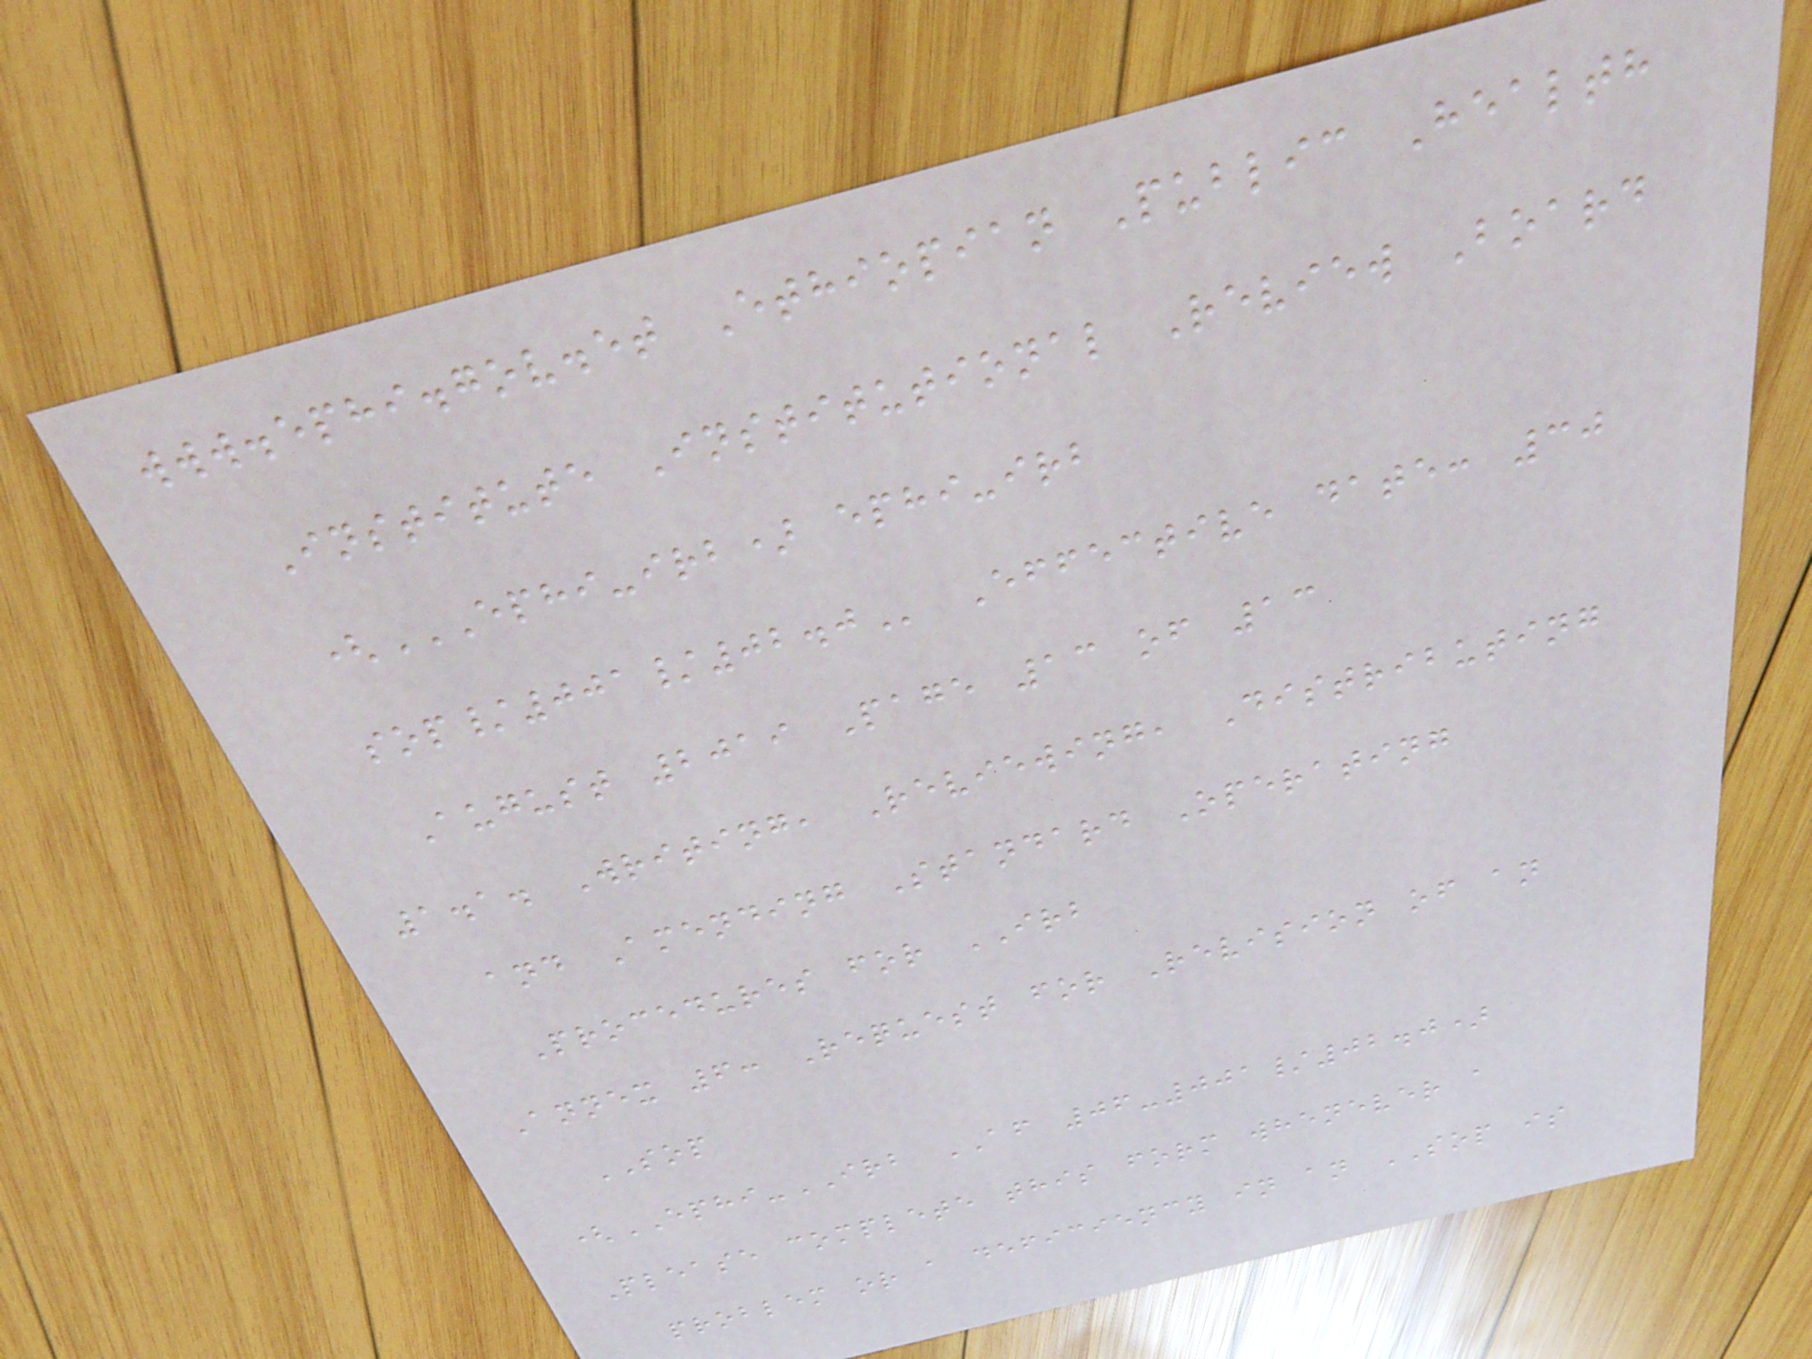www.ephi.gov.et Ethiopian Public Health
Institute Institutional Review Board
(EPHI-IRB) EPHI-IRB
SOP/001/02.0 Effective date: 30
August 2019 Page 13 of 13
1.1. Writing, Reviewing, Distributing
and Amending Standard Operating
Procedures for IRB
Annex 6: Request for Revision of an
SOP
(EPHI-IRB AF 06-001/02.0)
Please complete this form whenever a
problem or a deficiency in an SOP is
